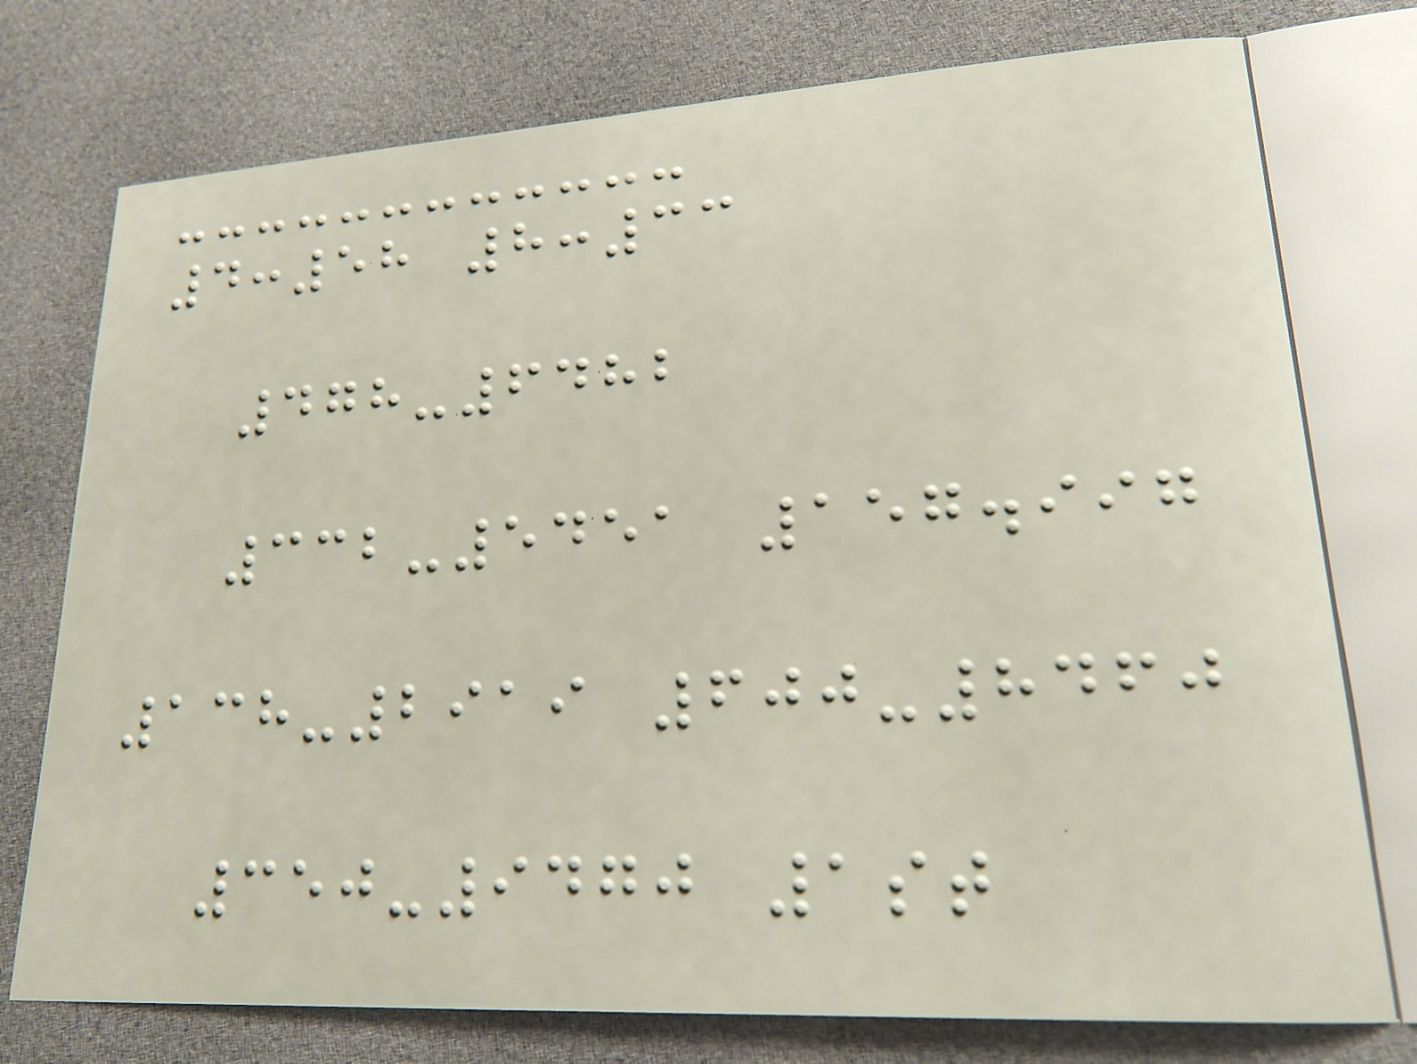4:58 8:33
478-6482
332-5451 157.997
138-2919 600-8460
350-9470 1st
